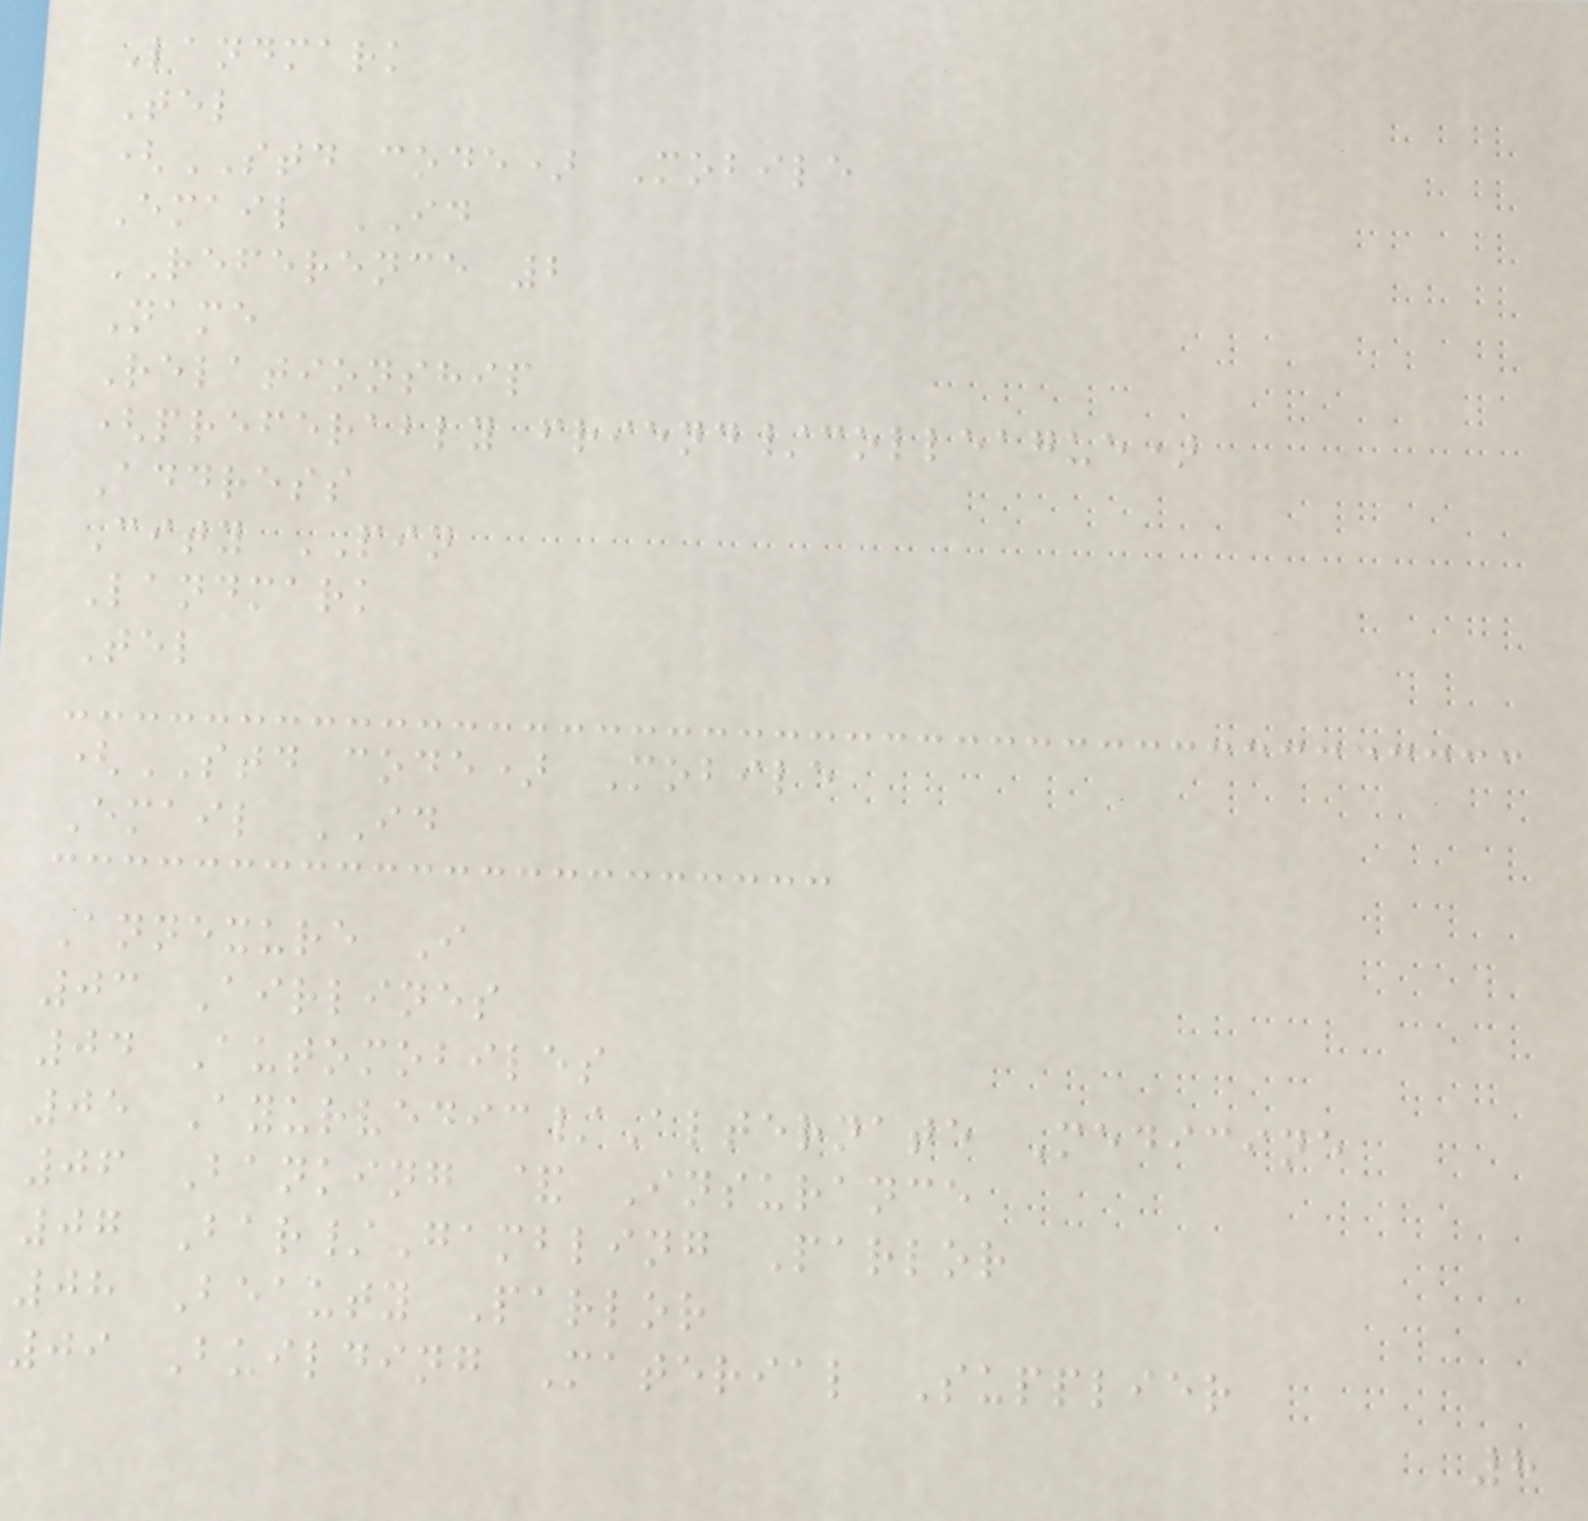Landmark
Tel
(STD code) Mobile
Email ID
REFERENCE 2
Name
Relationship
(preferably friend/colleague)
Address
City PIN
Landmark
Tel
(STD code) Mobile
Email ID
Annexure I
03 Airlines
04 Automobiles
05 Ayurvedic/Alternate Medicine
06 Banking & Insurance
07 Bar/Gambling Parlor
08 Beauty Parlor
09 Building Material Supplier
8
